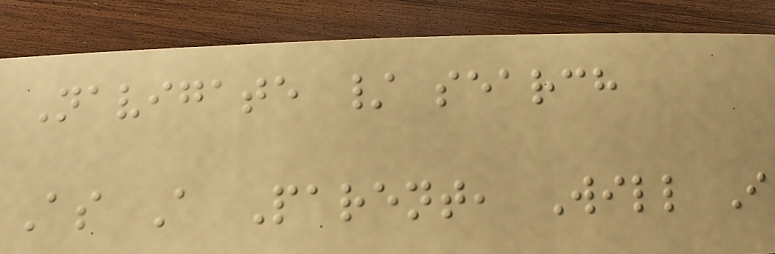Navigate / search
As A Parent, Will I
